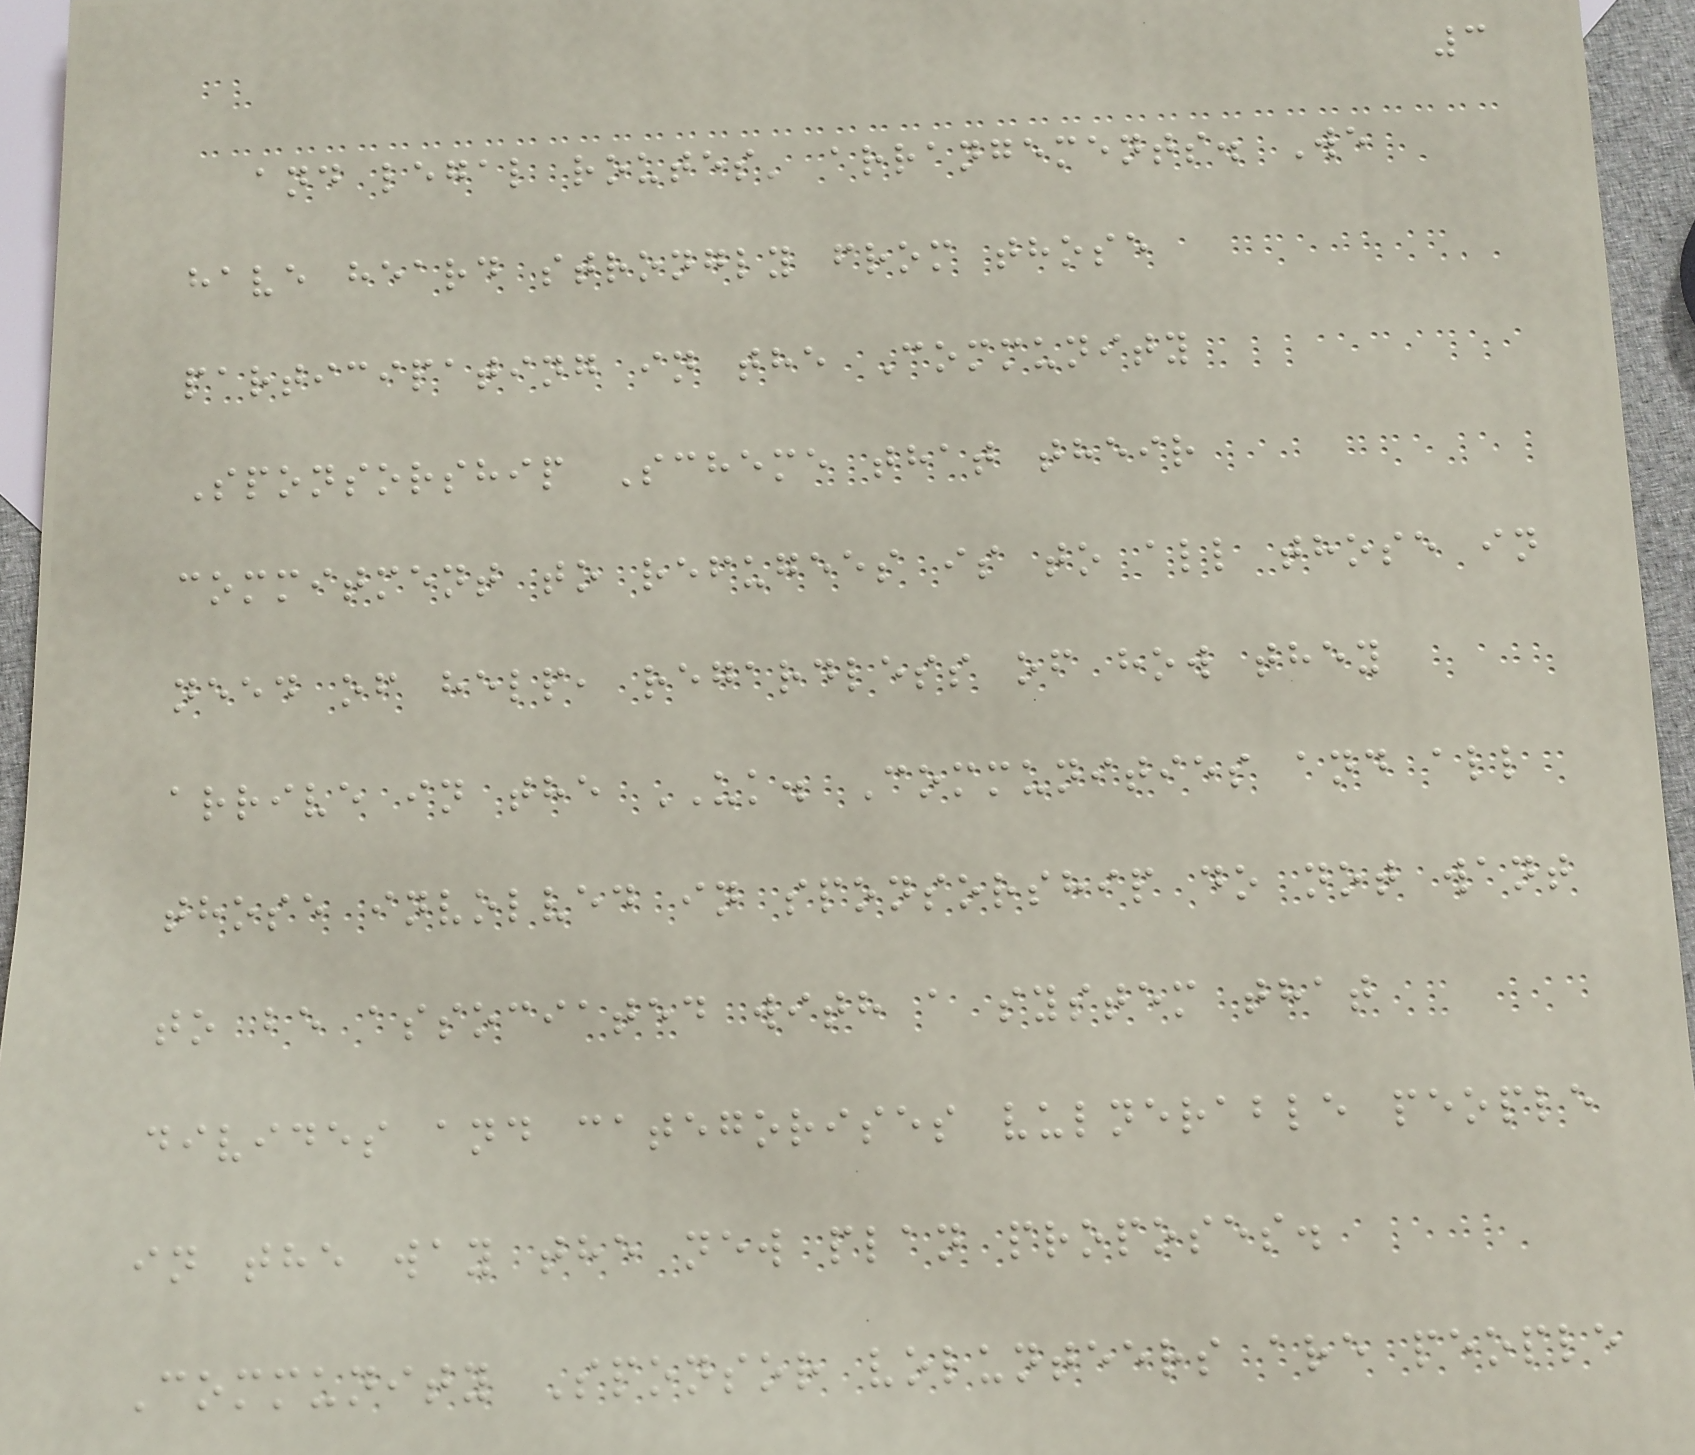3
and legal routes' arrangements. We
have heard strongly from those
participating in the Community
Sponsorship Scheme that their
commitment to refugees is to all those in
need of help, regardless of how they
arrive in the UK. Communities and all
those involved in sponsorship do not want
to be associated with a system that
divides and categorises vulnerable people
in the way the new plan proposes.
Community Sponsor volunteers are people
